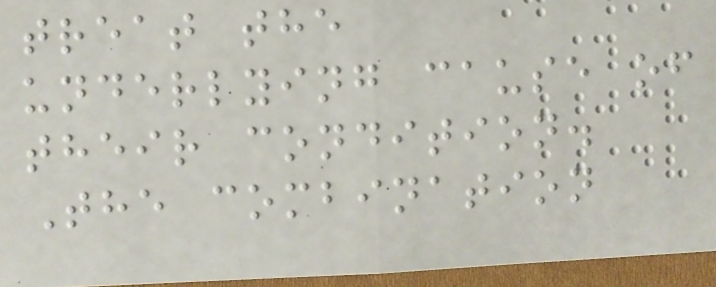treat the
underlying cause of
their condition.
The combination
